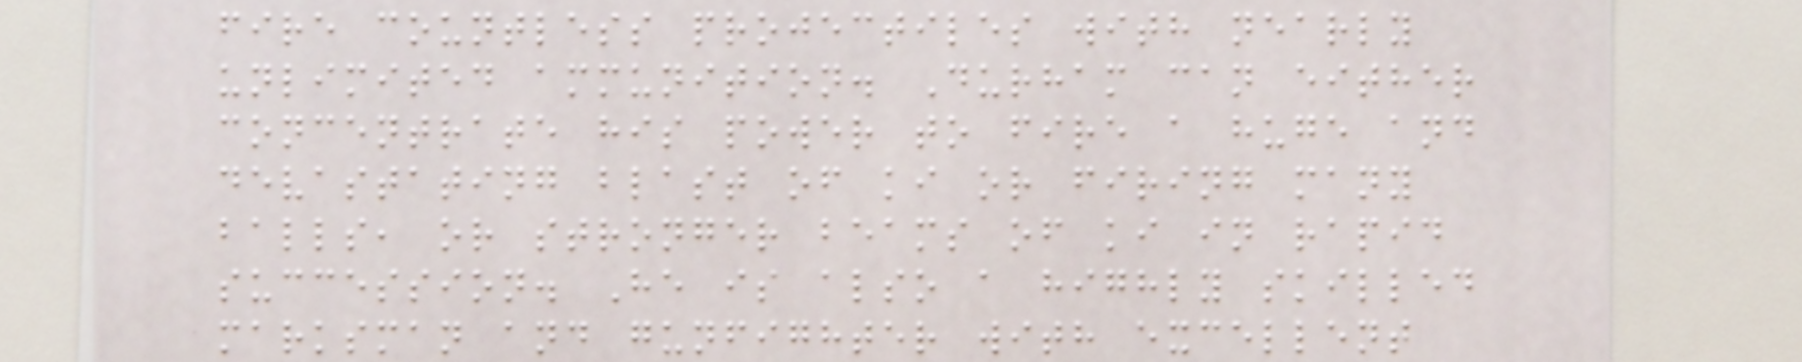fire countless projectiles with nearly
unlimited ammunition. Durham can either
concentrate his power to fire a huge and
devastating blast of ki or firing many
balls, or stronger beams of ki in rapid
succession. He is also a highly skilled
marksman and gunfighter with excellent
